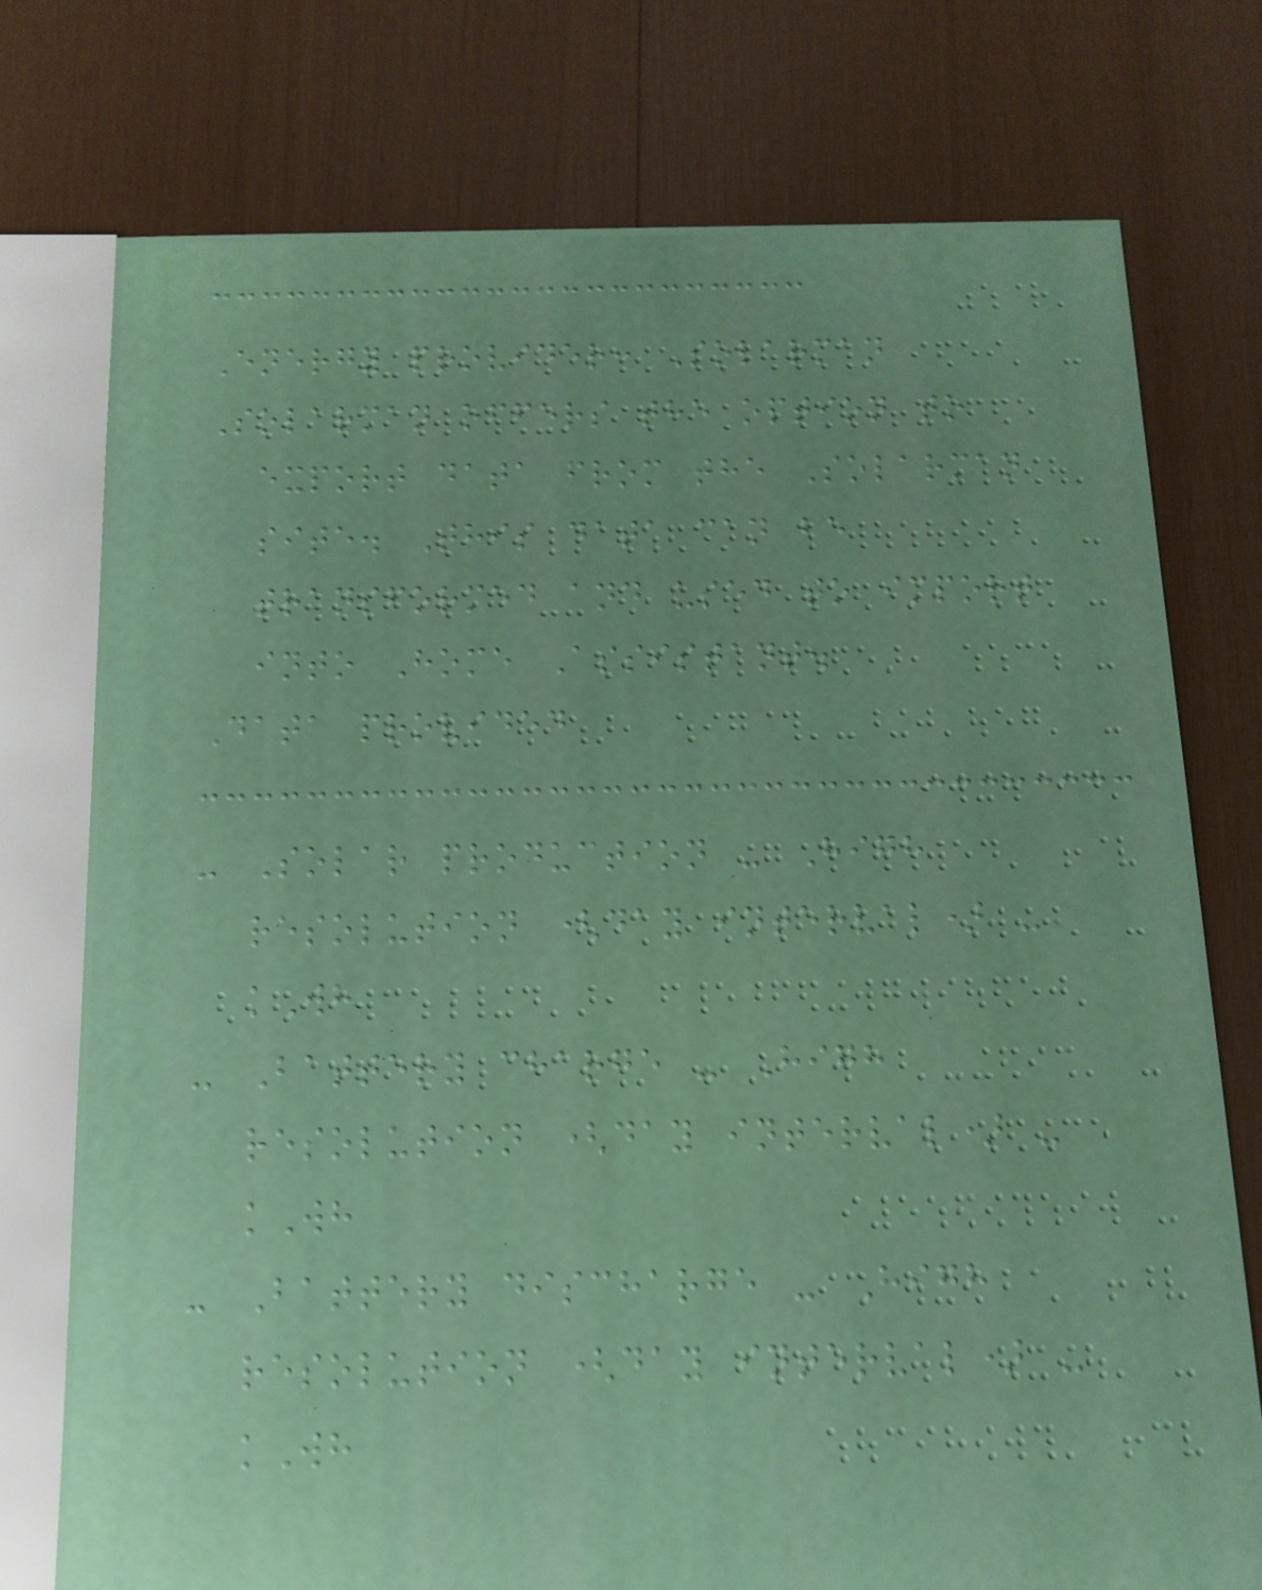Energy provider: Solarman
Solarman offers the option to
export data from the Solarman
site. This data can be
transformed and used to import
into Home Assistant.
Data provided
- Solar production - High
resolution (day interval) -
kWh
- Battery charge - High
resolution (day interval) -
kWh
- Battery discharge - High
resolution (day interval) -
kWh
